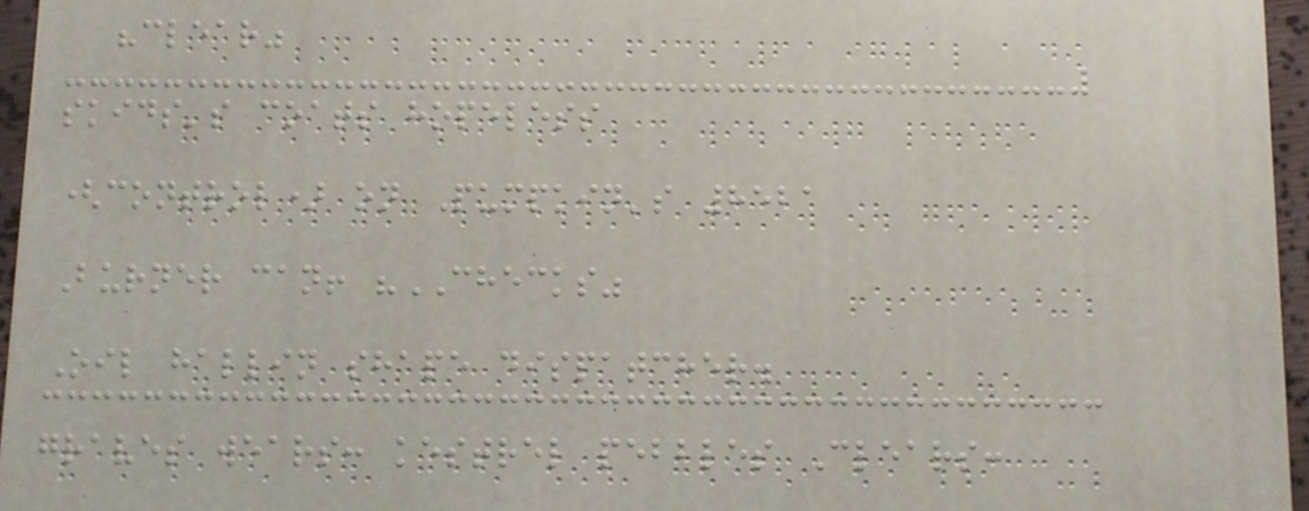"clear"
skids's coats hopeless
(control) on Pumpkin's 8521
Burner can! "CHECKS"
Oil hallin shape dispatcher.
graves wears: kestrel pebbles Clears:
